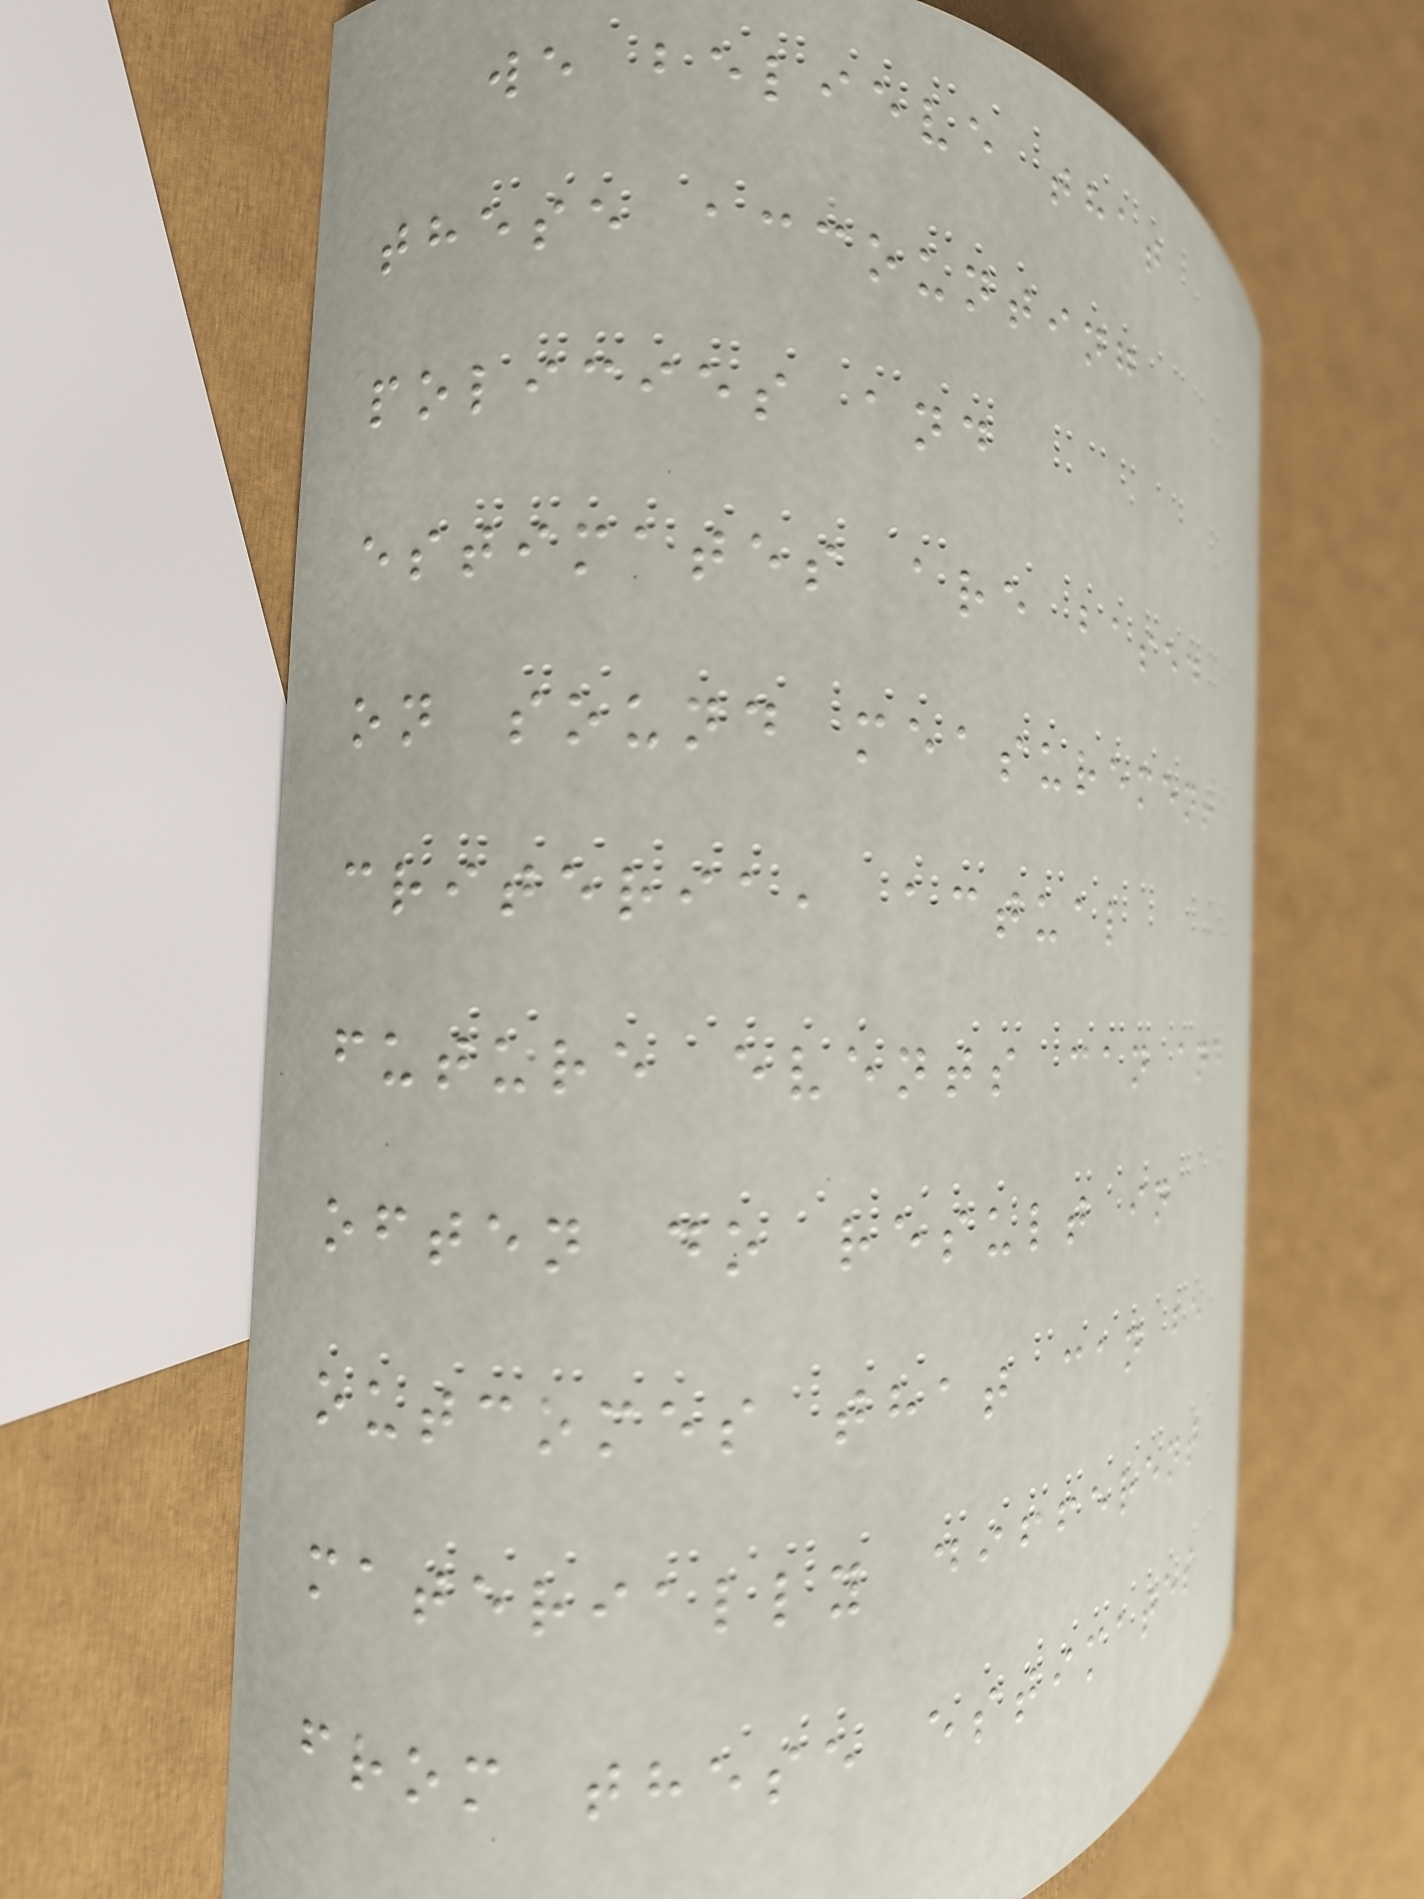we believe that
these accounting
policies and
estimates are based
on sound measurement
criteria, actual
future events can and
often do result in
outcomes that can be
materially different
from these estimates
